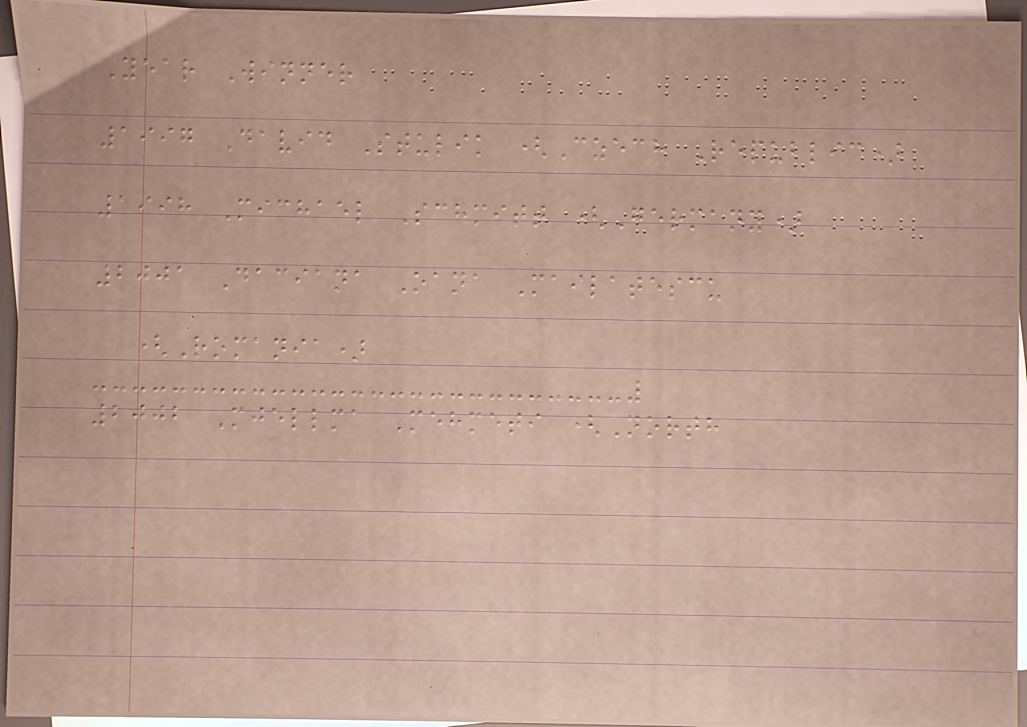Year Winner
1997 David Stulik (Czech Republic)
1998 Michael Schmitt (Germany)
2001 Daciana Oana Mailatescu
(Romania)
2002 Mjellma Mehmeti (North
